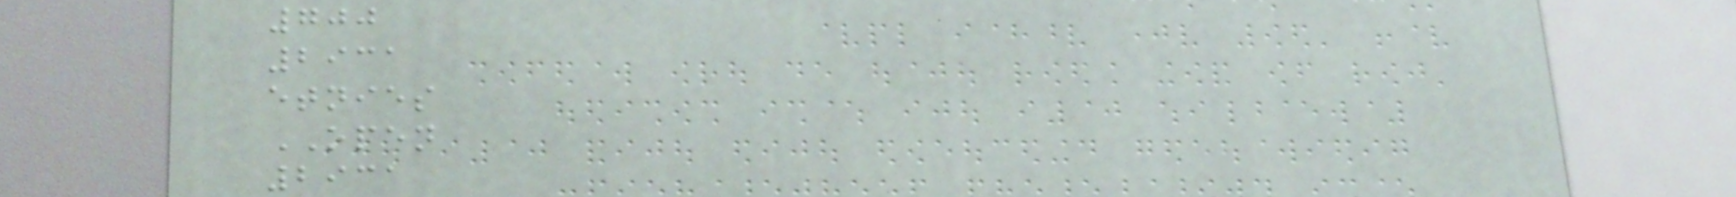700
2931
etnies
OPEN
2931
